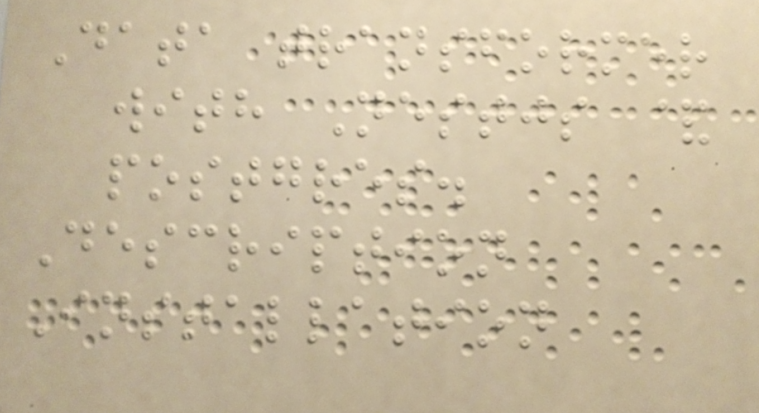Data transformer
with Nestjs &
postgres.
Description
Installation
